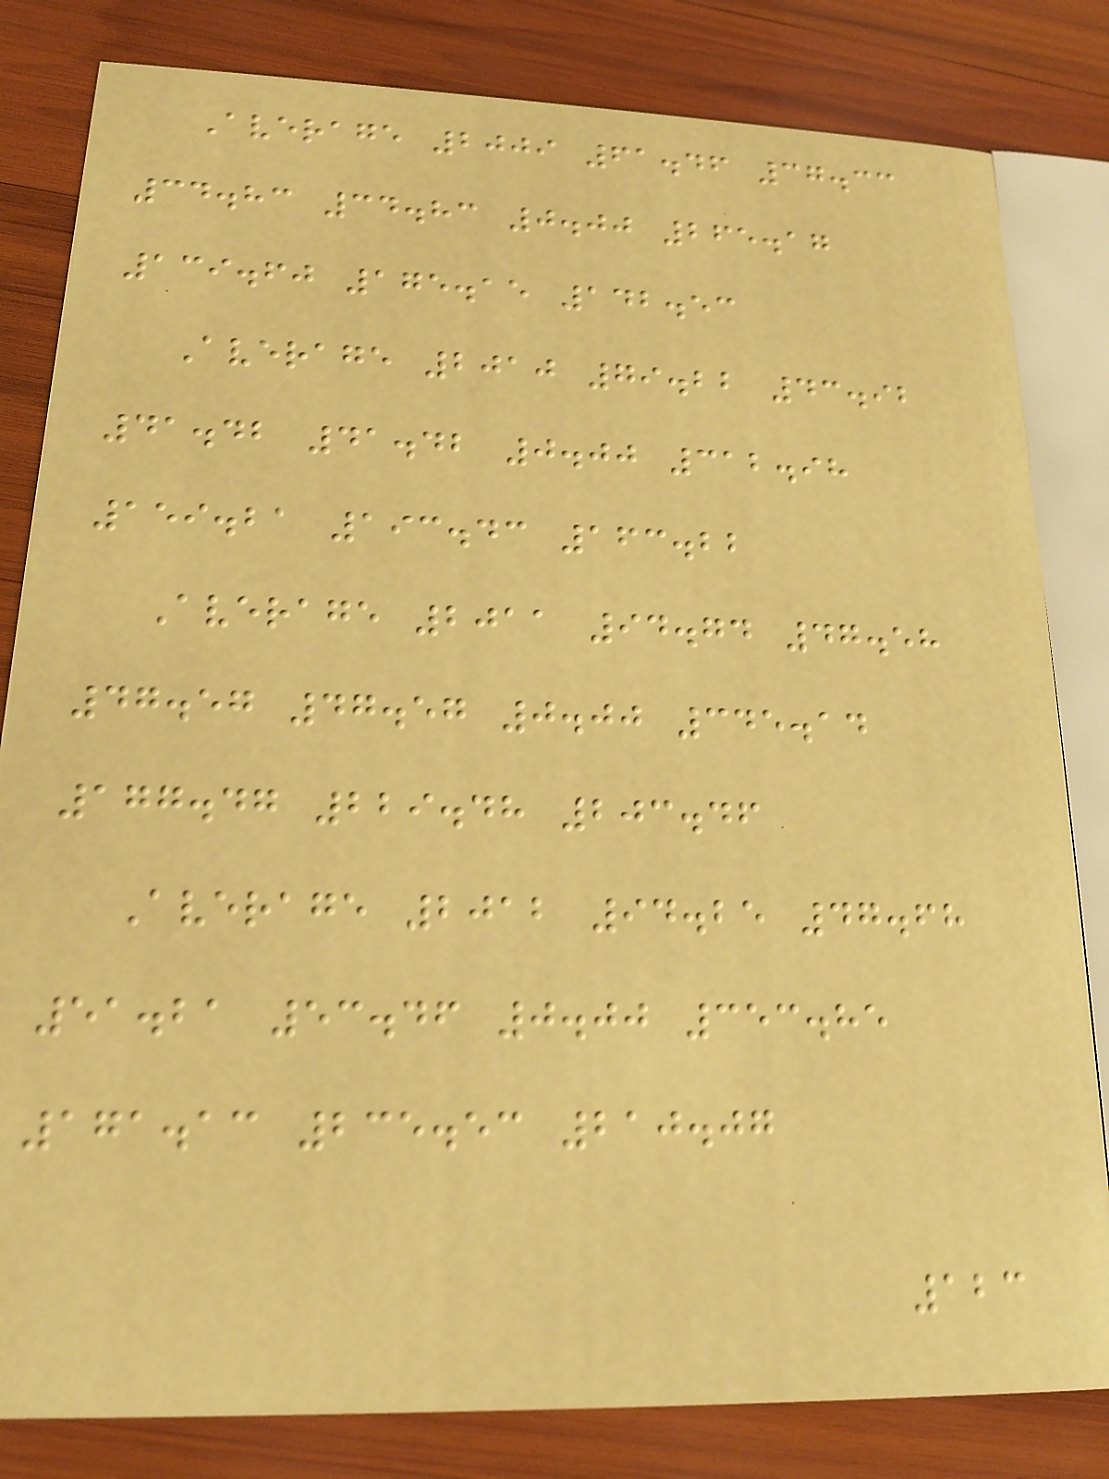Average 2009 61.46 37.33
34.83 34.83 0.00 265.17
139.60 175.15 142.53
Average 2010 79.22 43.92
41.42 41.42 0.00 312.98
159.21 193.43 163.22
Average 2011 94.74 47.58
47.57 47.57 0.00 345.14
177.47 229.48 203.46
Average 2012 94.25 47.68
51.21 53.46 0.00 353.85
171.13 235.53 210.07
123
